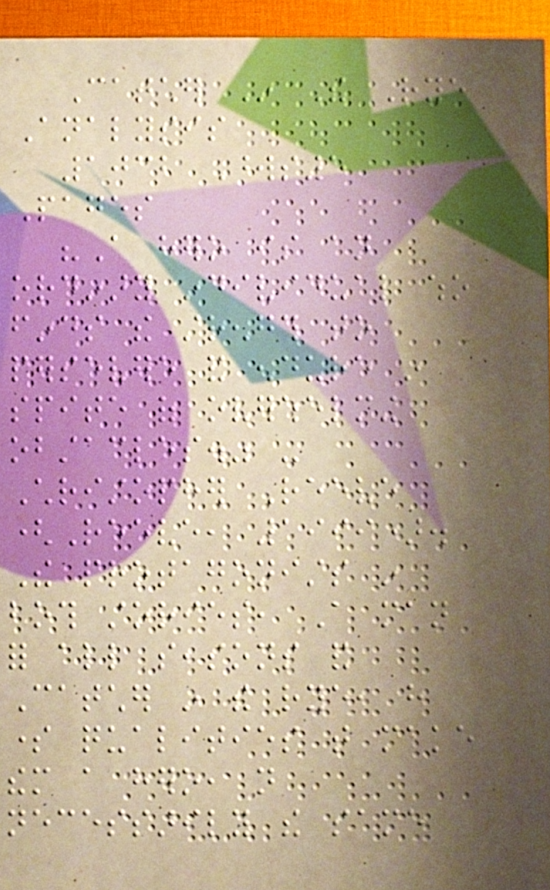Catcher In The Rye
Analysis
1032 Words5
Pages
"A hero is an
ordinary individual who
finds the strength to
persevere and endure in
spite of overwhelming
obstacles." -
Christopher Reeve
(Reeve, 1999).
The protagonists in
both stories, A man
for all seasons and
Catcher in the rye, have
some qualities that make
them a hero, not
necessarily the same
